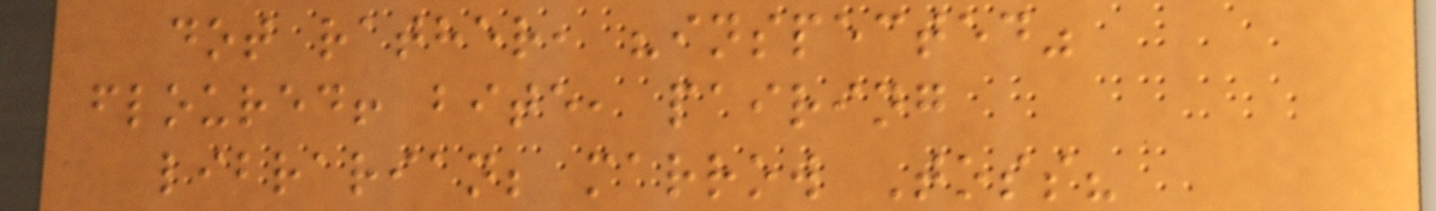dot rather, "inspected"
floured! bite, pairing
librarian; marrow Toss?
